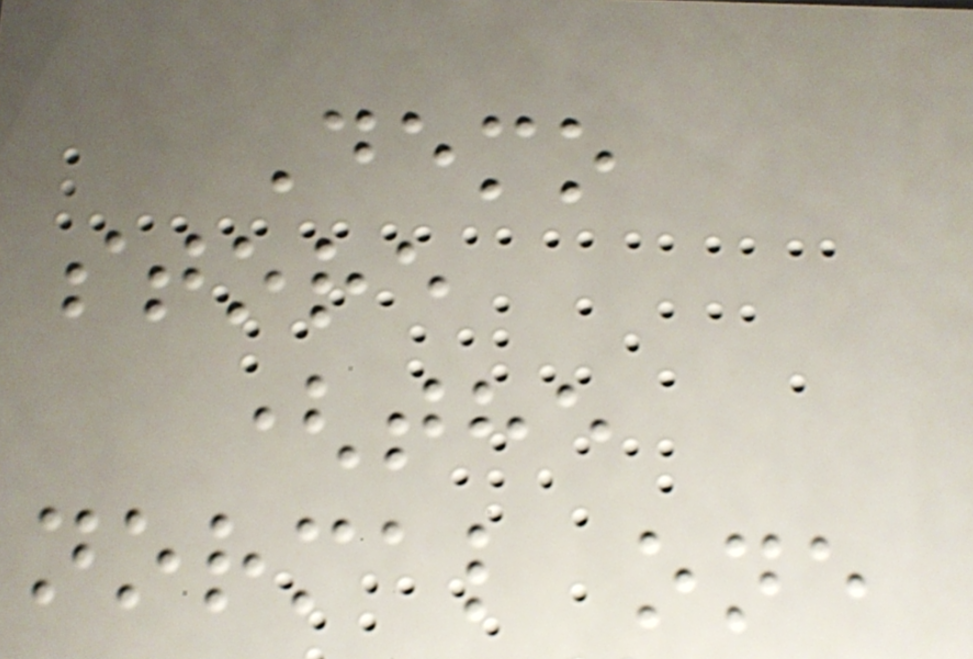Demo
store
(the
normal one
